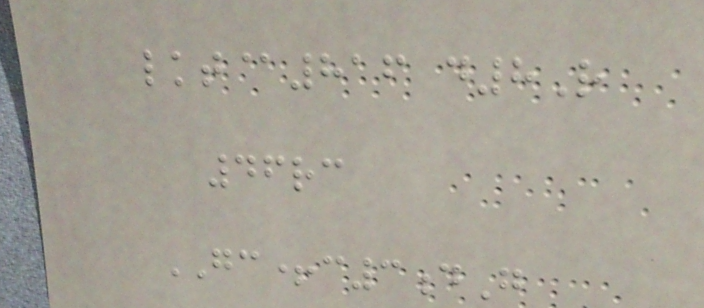lkt@816 d8R
46rc
GC+c3dG
